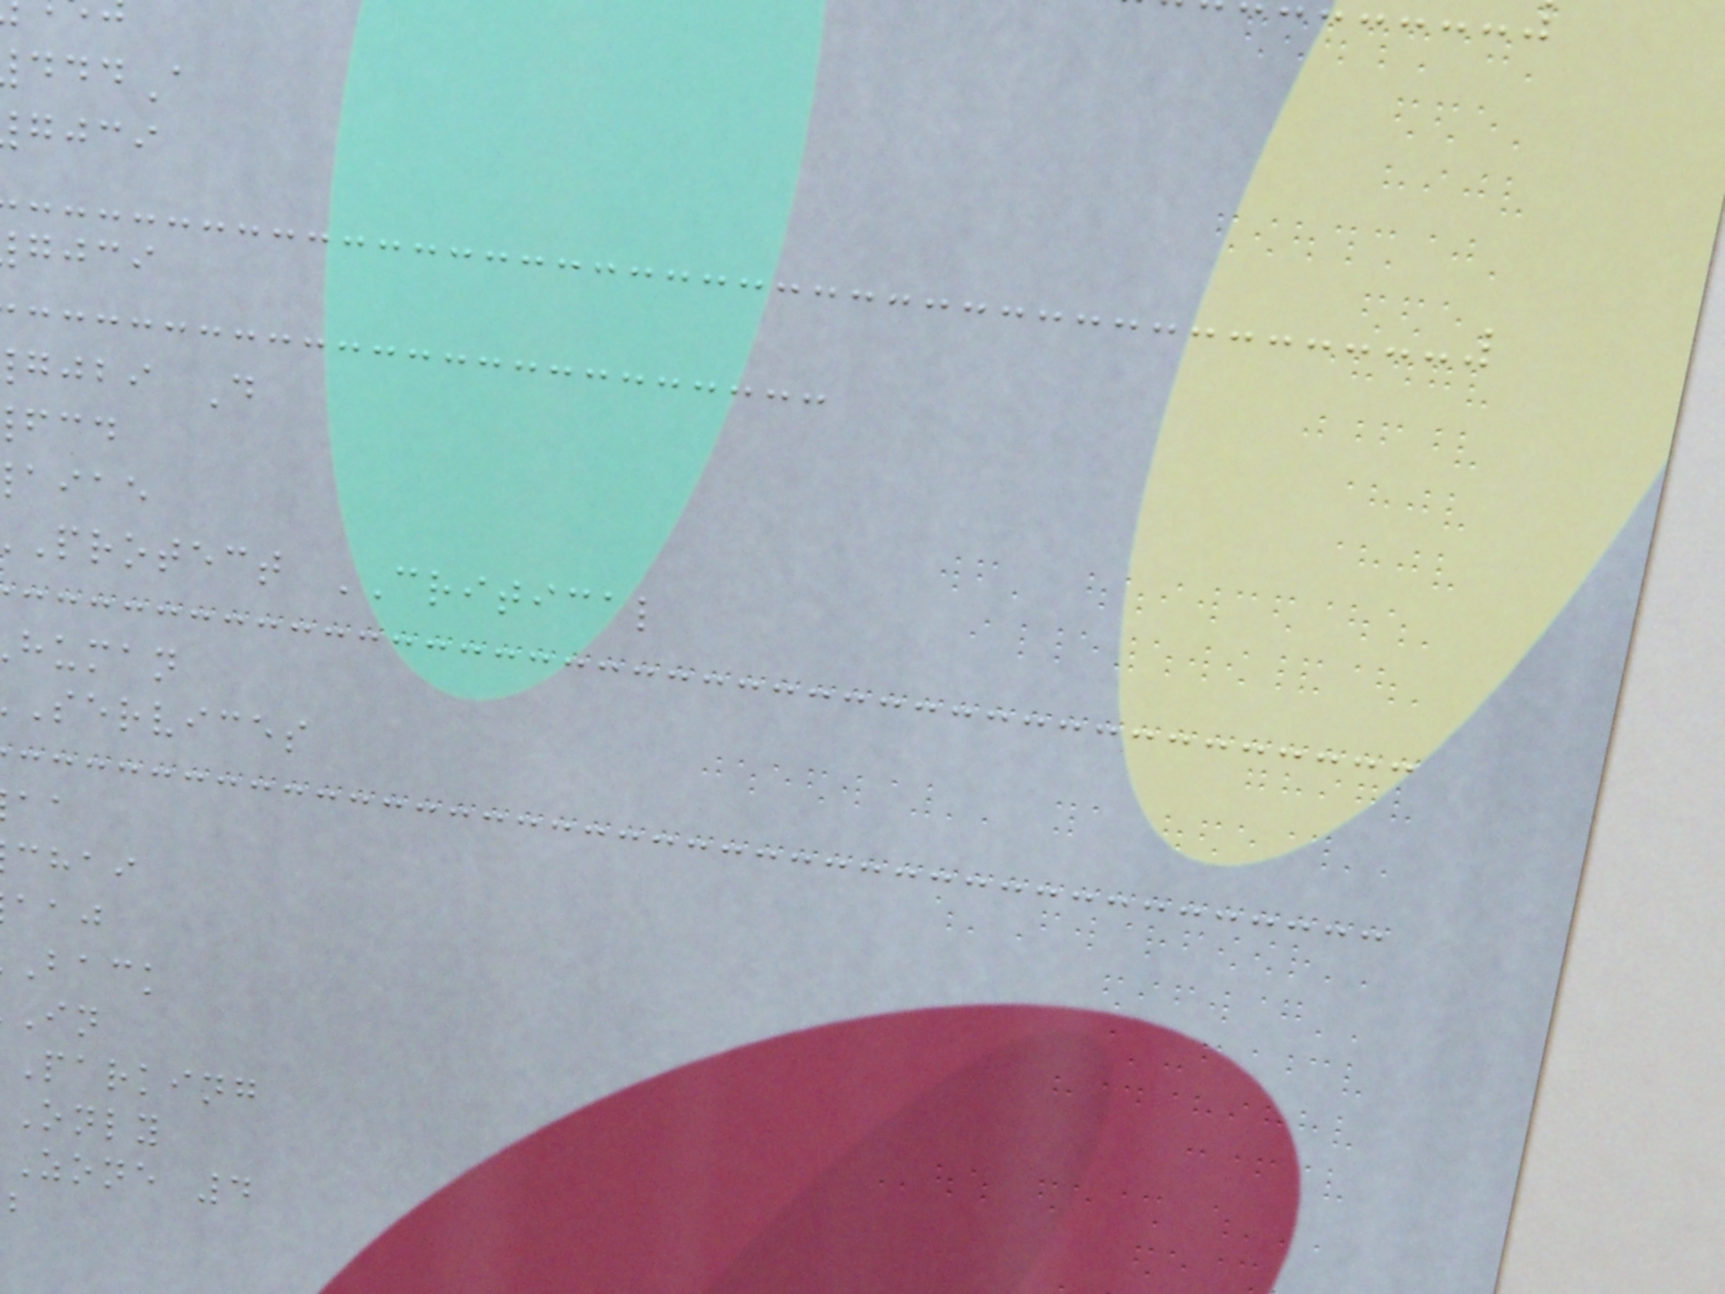gjci
gjci
gjbi D
aiae
protect CRITICAL
human
services
chai
back
parking
only
zone 4
